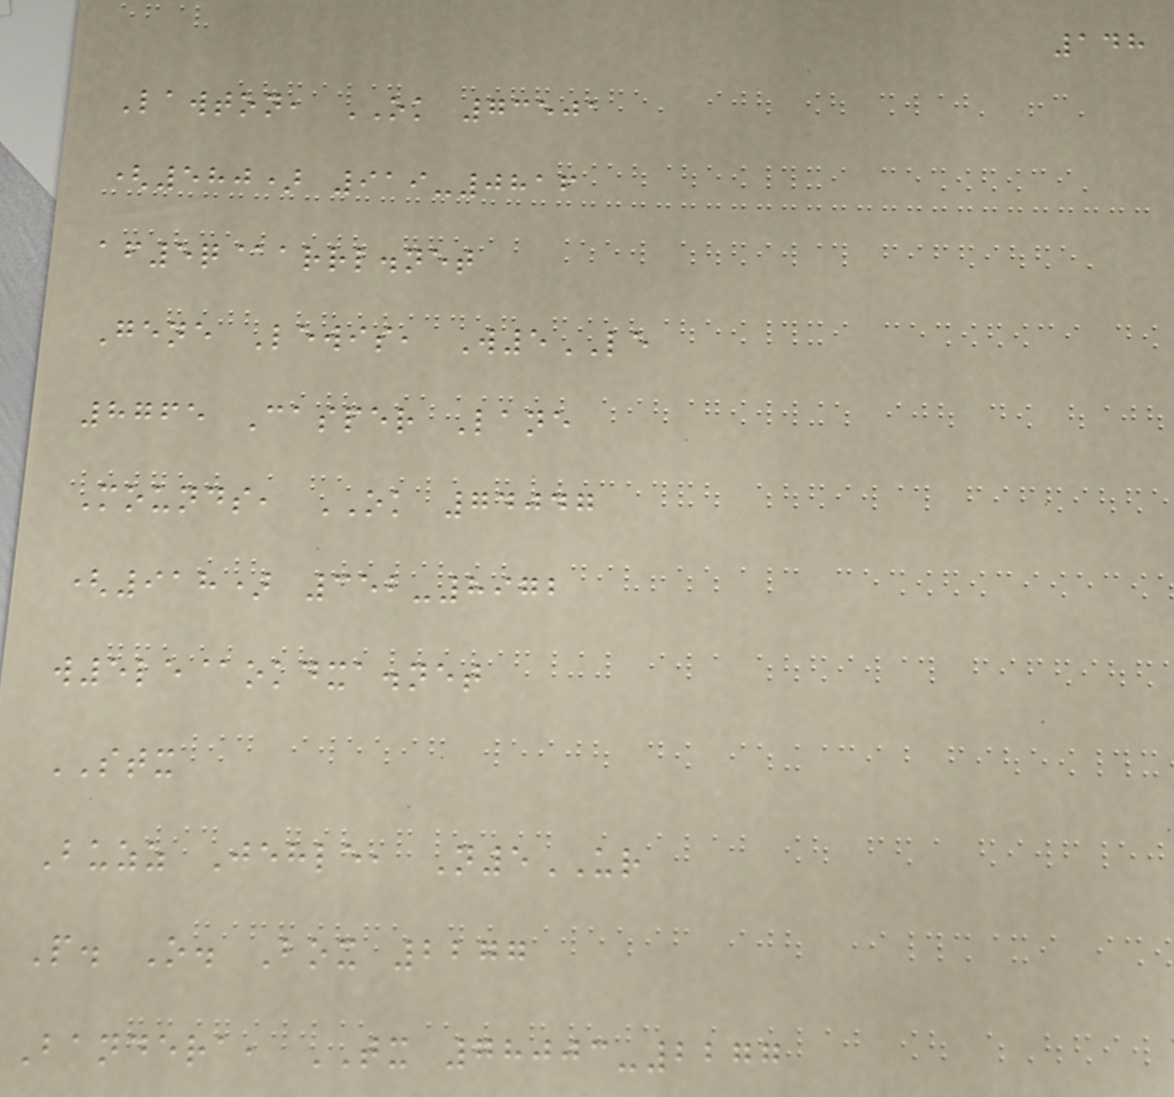148
Lawton, OK 73501
(580) 919-0816
af5q@arrl.net
Gene Lewis, W5LE
8765 Casper Lane
Mounds, OK 74047
(918) 352-8972
w5le@okdxa.net
STX
Buzz Jehle, N5UR
P. O. Box 2277
Bandera, TX 78003-2277
